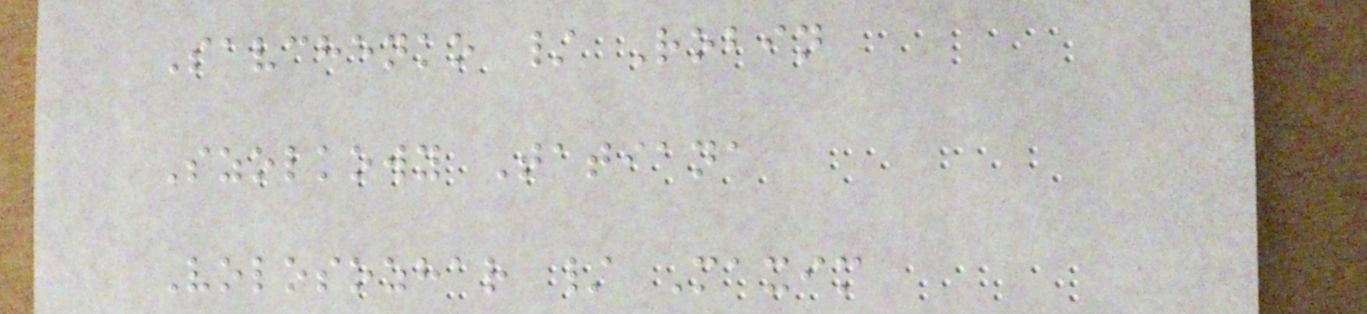Savchenko / Robin
Szolkowy Tatiana
Volosozhar / Maxim
